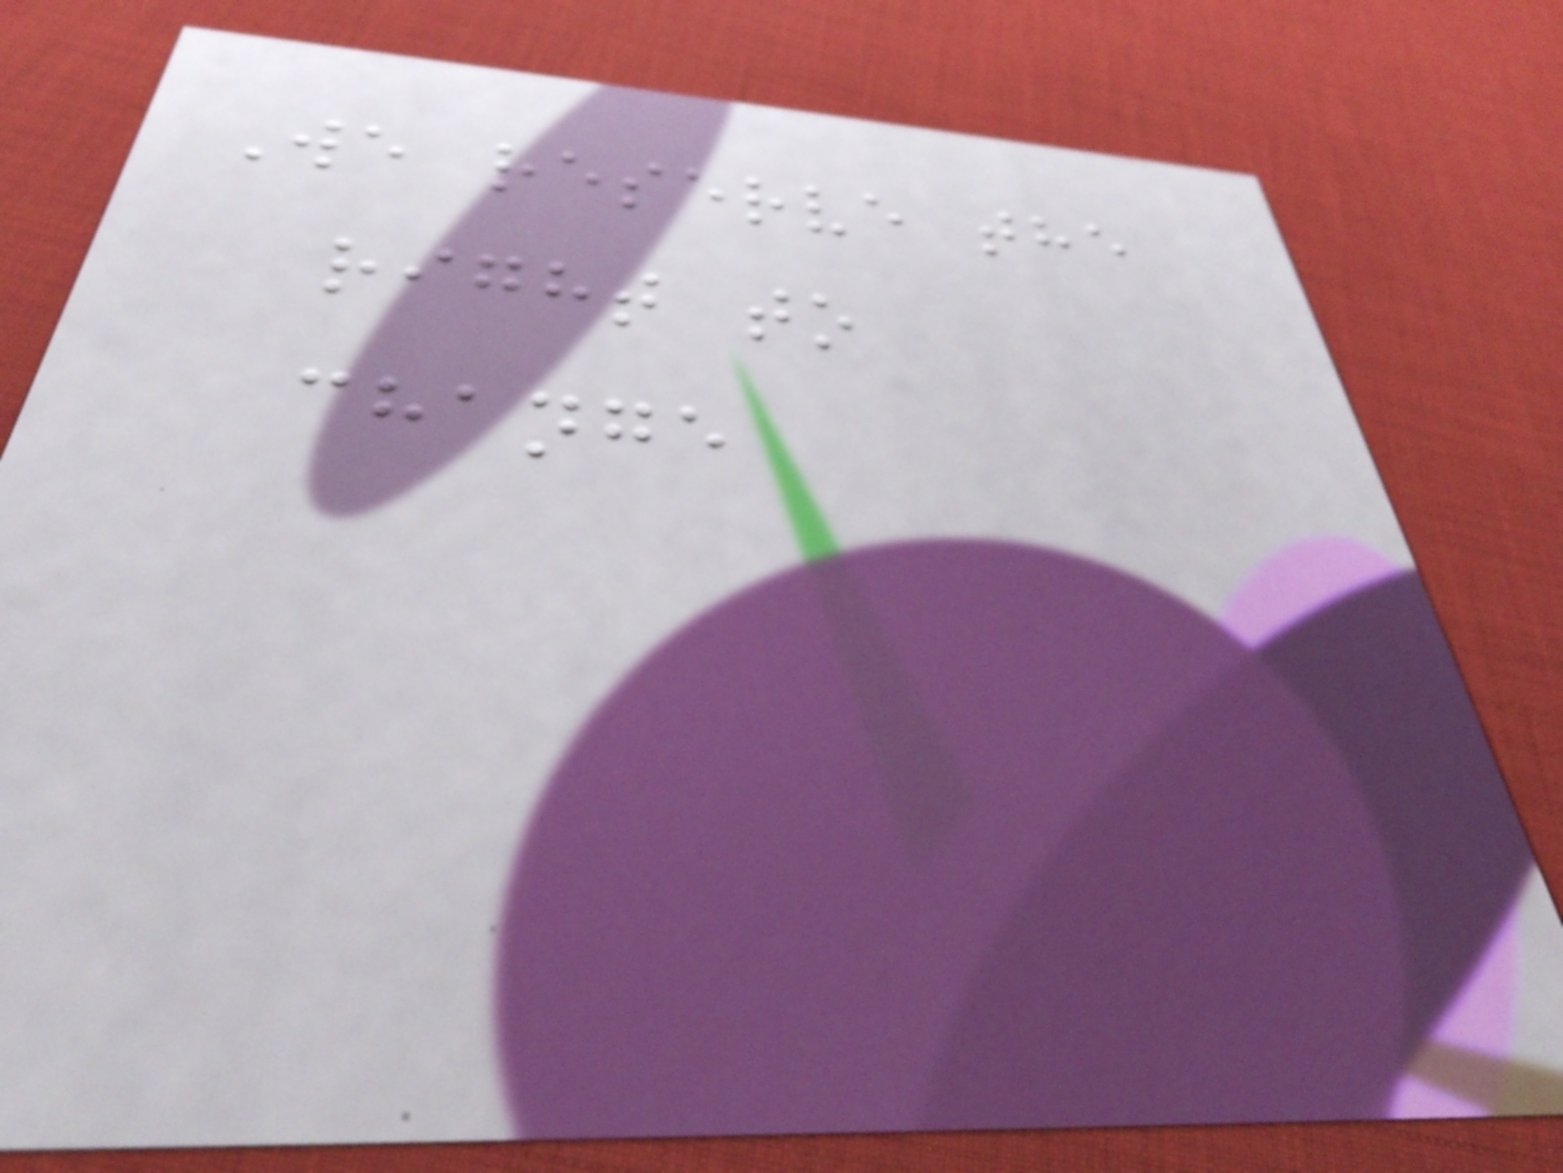We reserve the
right to
change
